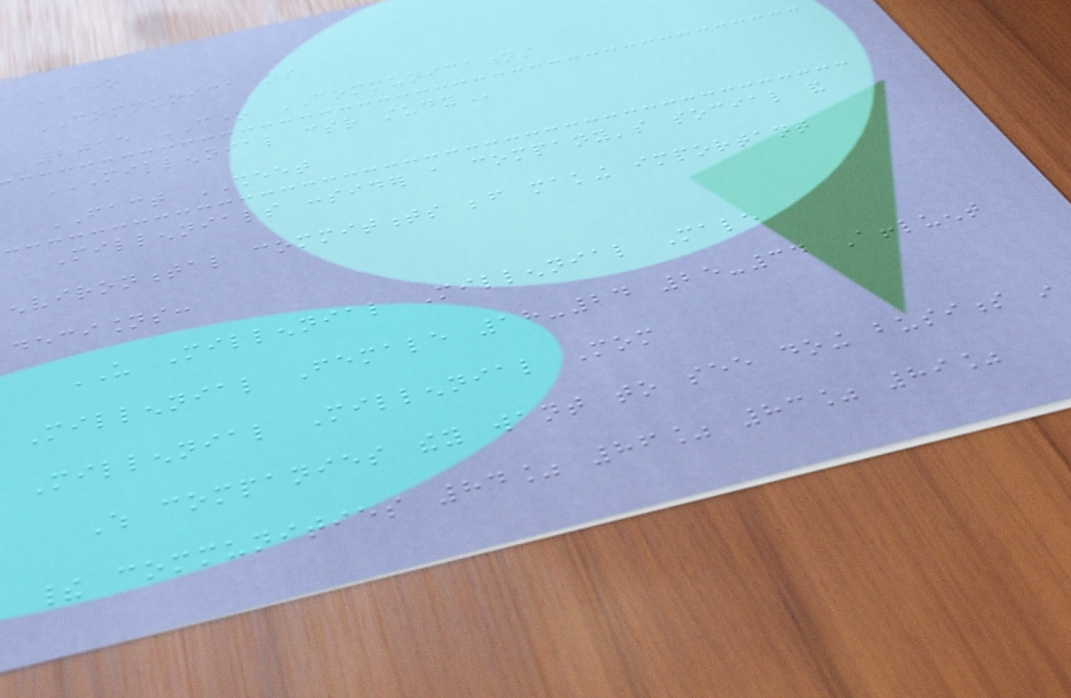CONE
COMMUNICATIONS
2015 CONE COMMUNICATIONS
MILLENNIAL CSR STUDY
FACT SHEET
Millennials consider a company's social and
environmental commitments before making important
decisions:
US Millennial Millennial Male
Millennial Female 18-24 25-34 Affluent
Millennial Millennial Mom
Which companies they want to see doing business in
their communities 84% 86% 83% 89%
